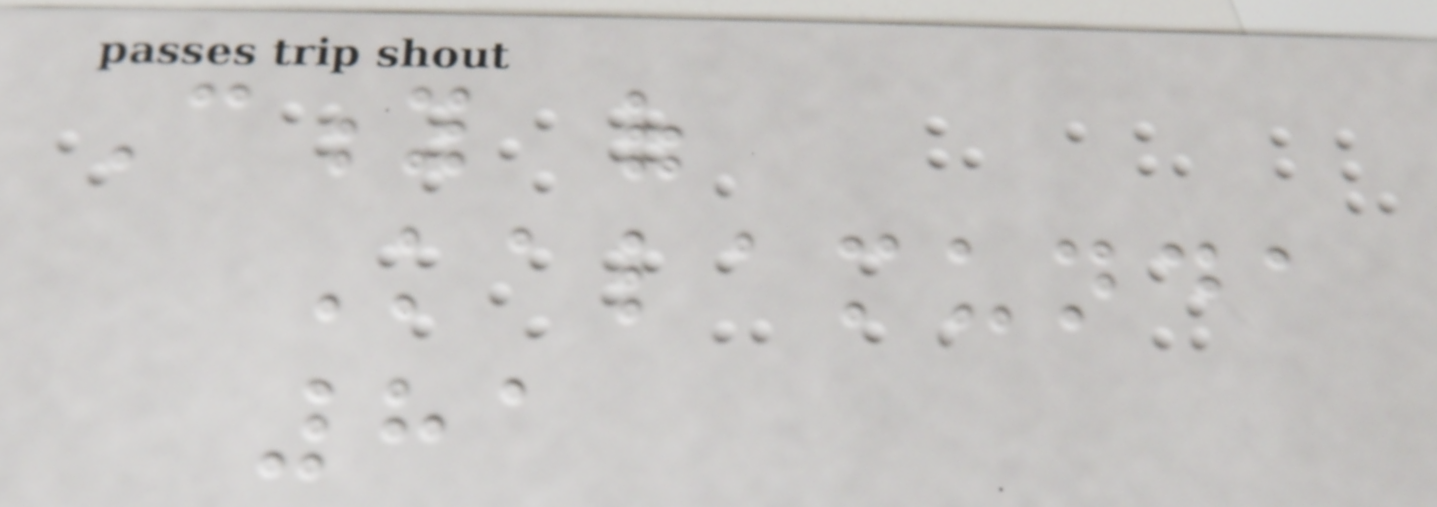City of
Kalamunda
81
